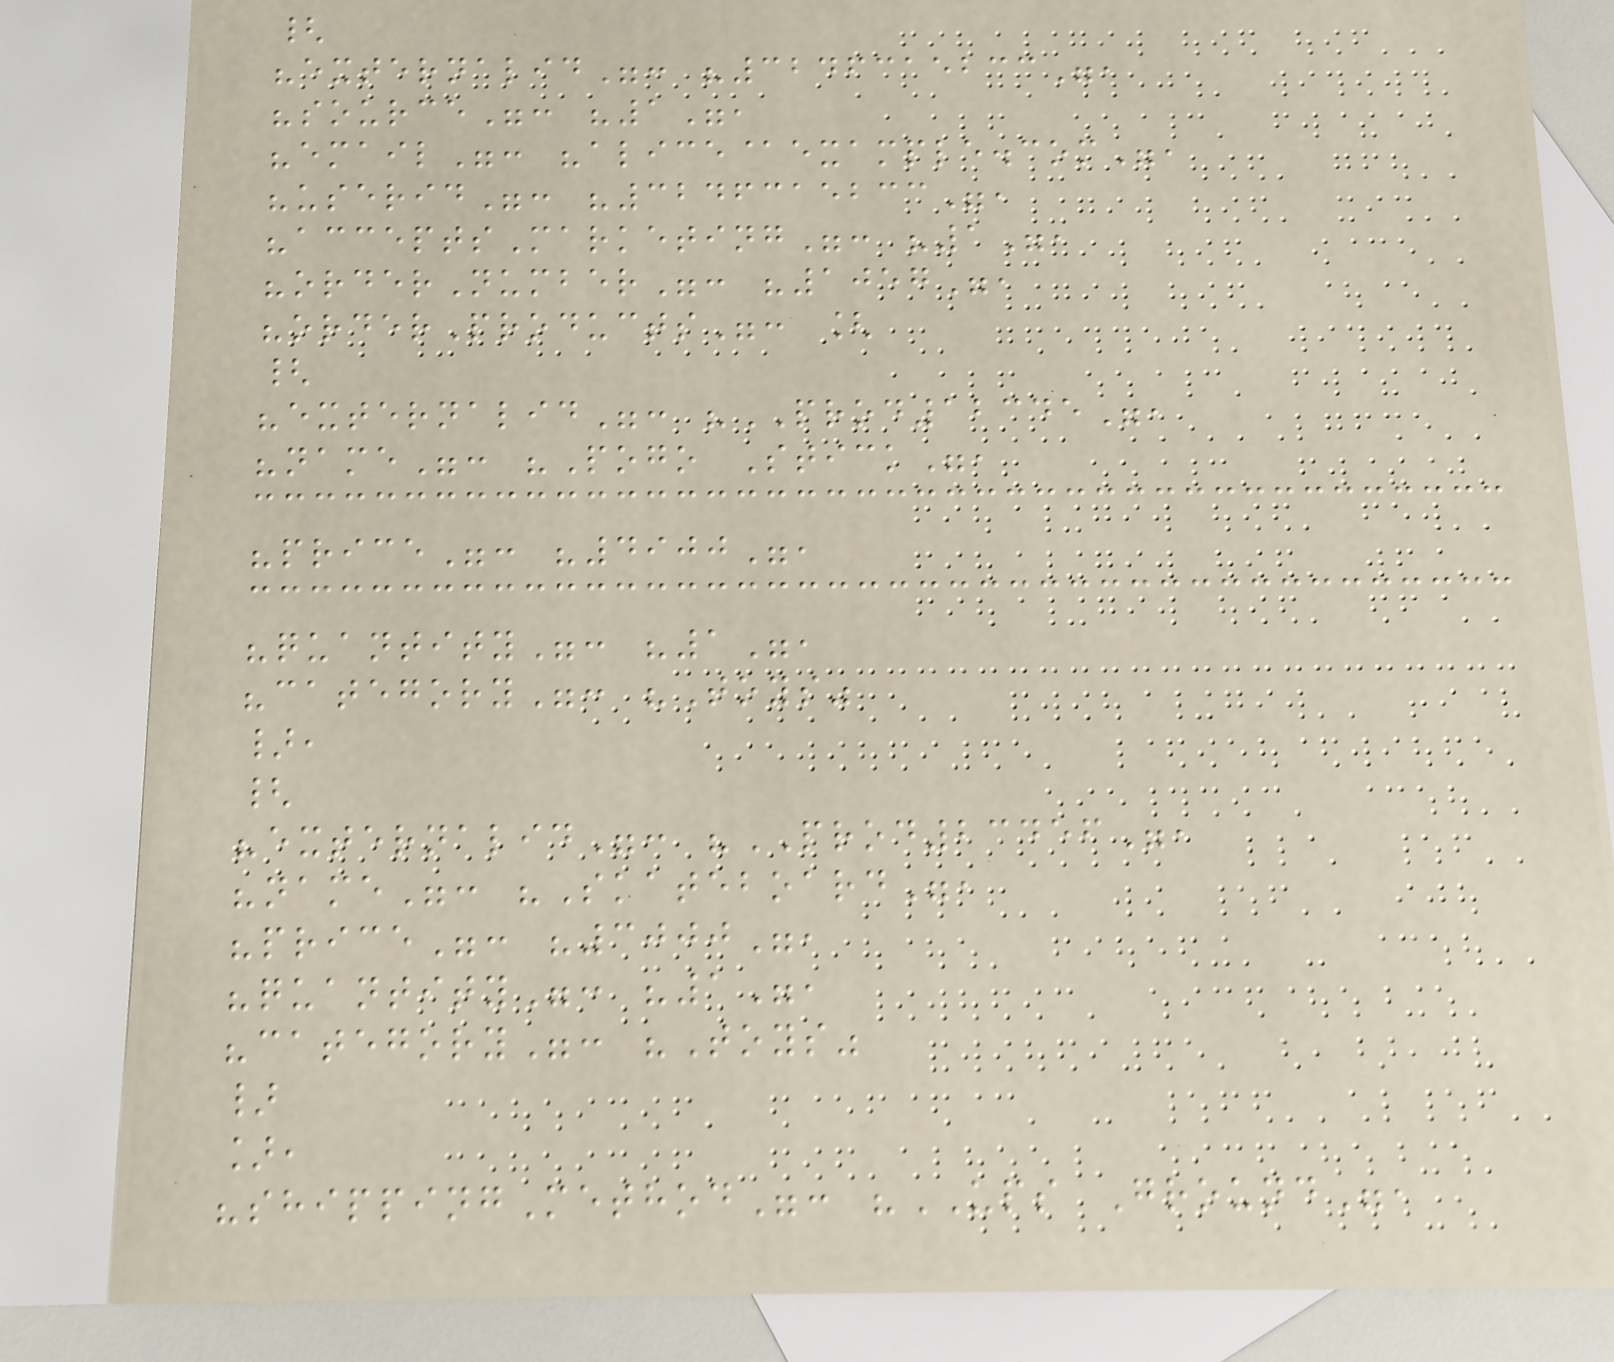{
"externalid": "3246315233",
"source": "1",
"email": "alice@example.com",
"userid": "3246315233",
"acceptsMarketing": "1",
"orderNumber": "1057",
"orderProducts": [
{
"externalid": "PROD12345",
"name": "Pogo Stick",
"price": "4900",
"quantity": "1",
"category": "Toys"
},
{
"externalid": "PROD23456",
"name": "Skateboard",
"price": "3000",
"quantity": "1",
"category": "Toys"
}
],
"shippingMethod": "UPS Ground",
